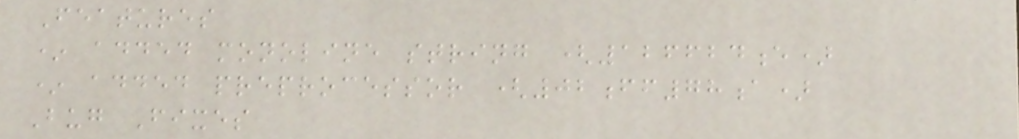Features
* added monoline string (126624e)
* added preprocessor (02ff78a)
Bug Fixes
